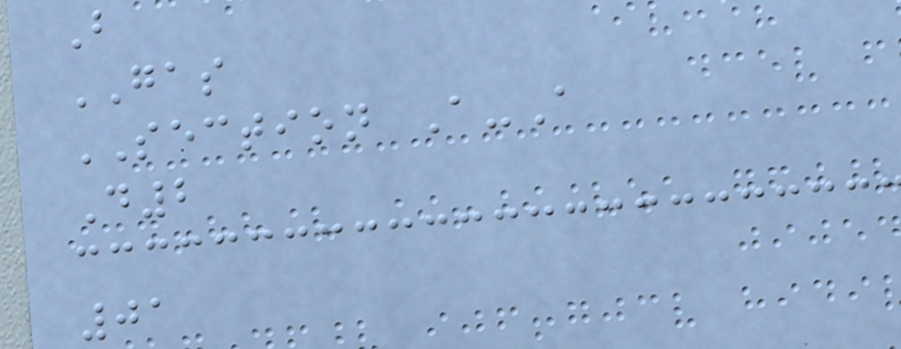B
GAS
SECTION A-A
D2
01
